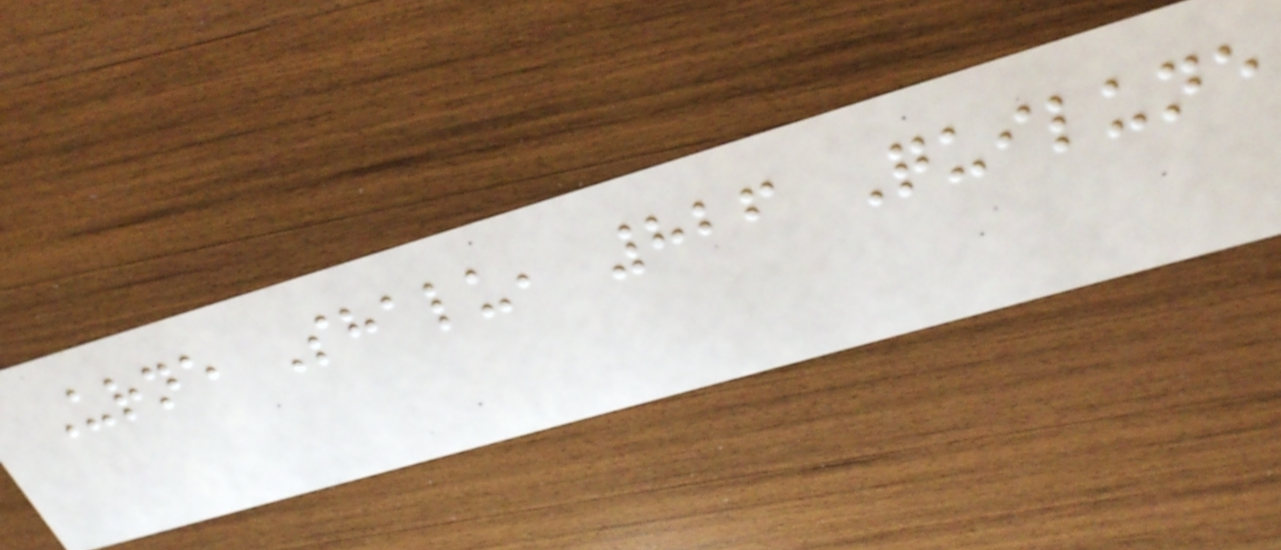Urne Shalu, 826 Quilune
